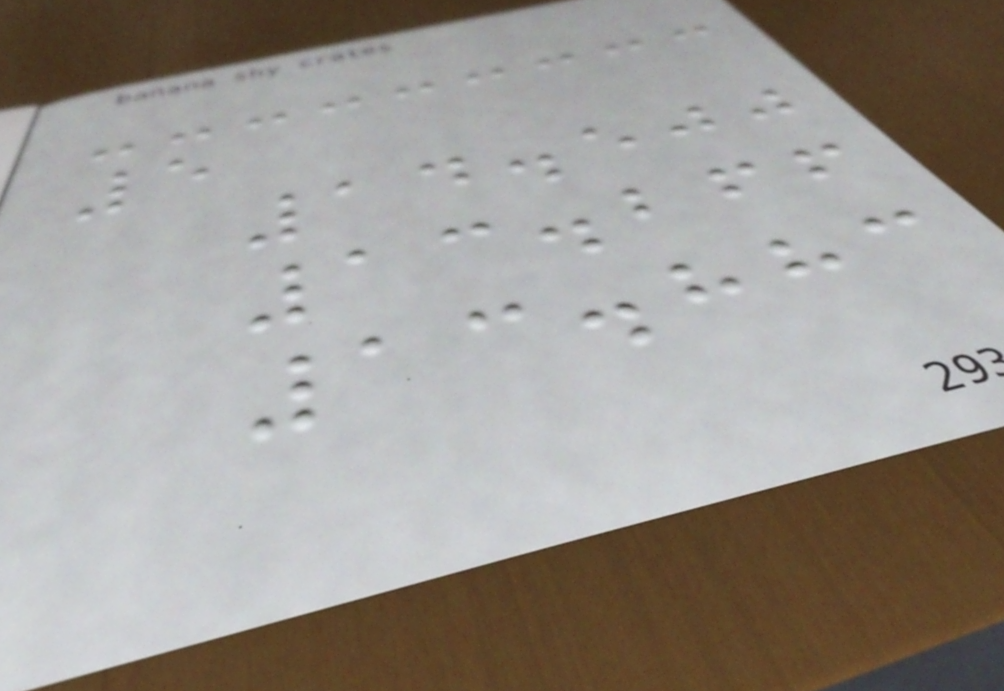5
14.500
13.266
13.883
